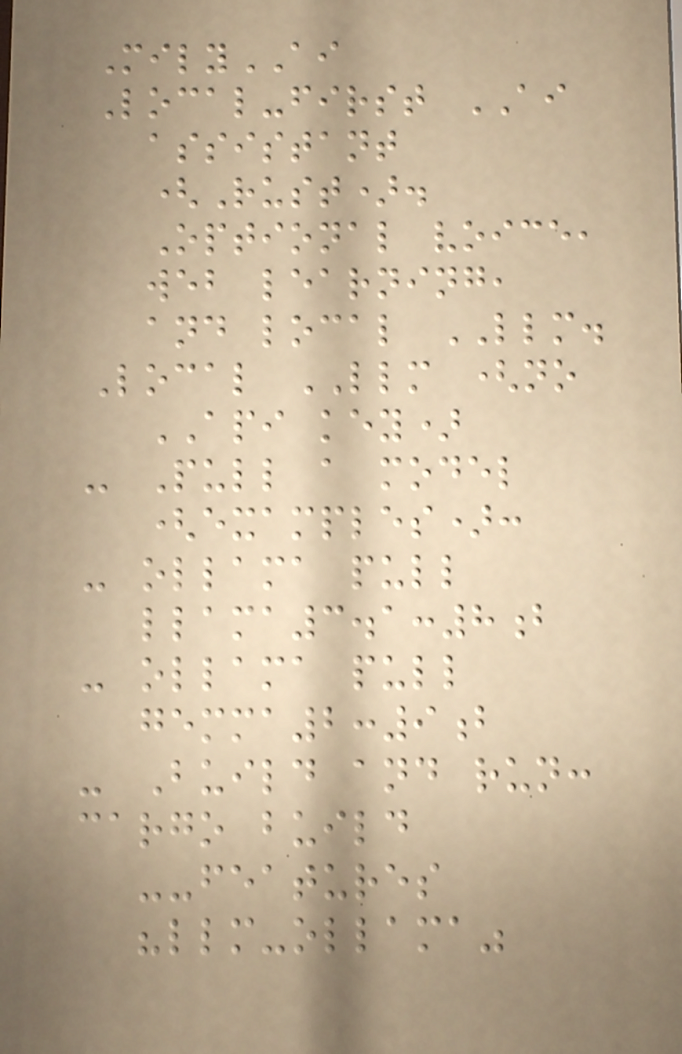MilyAI
Local-first AI
assistant
(Rust).
Optional voice,
web learning,
and local LLM.
Local LLM (no
API key)
- Pull a model
(examples):
- ollama pull
llama3.1:8b
- ollama pull
gemma2:9b
- Build and run:
cargo build
--features
"llm-ollama"
